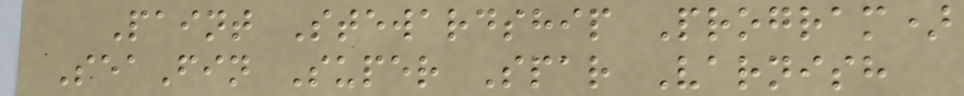Paint Stewardship Program)
SeaFin Super Spar Varnish
